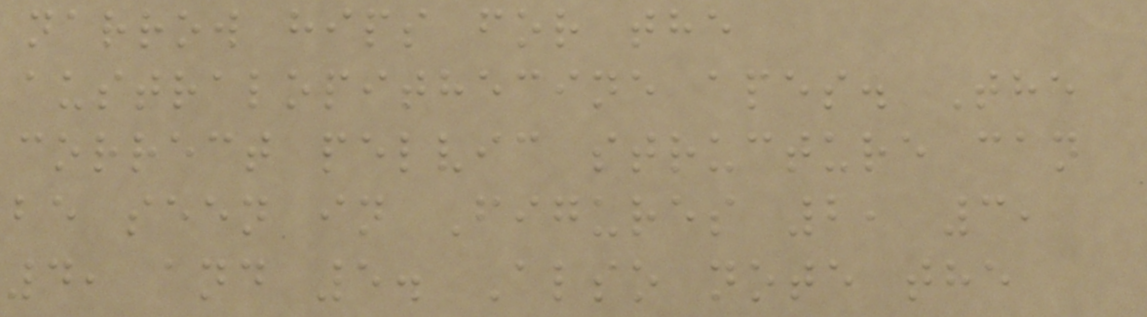narrow hips for the
australopithecine apes. The
correct pelvic structure can
be seen in Figures 2, 3,
4, and 5. Also note the
